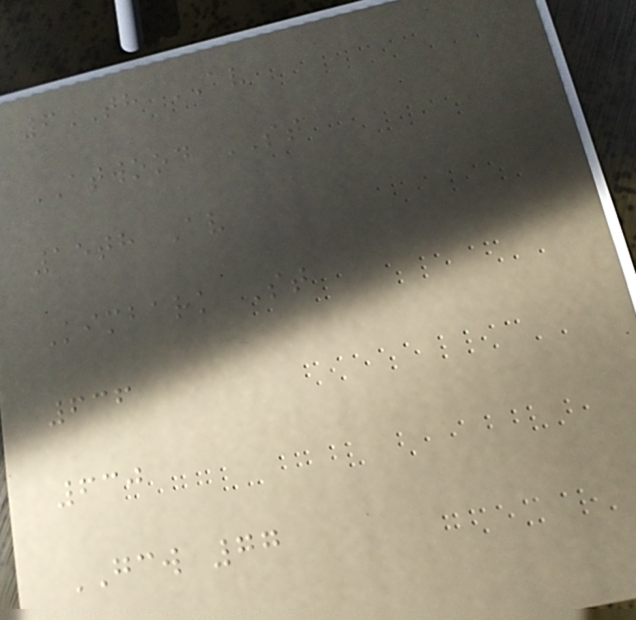6TH AV
ATWOOD ST
15th Av
Kimbark St
636
630
GCW 77
